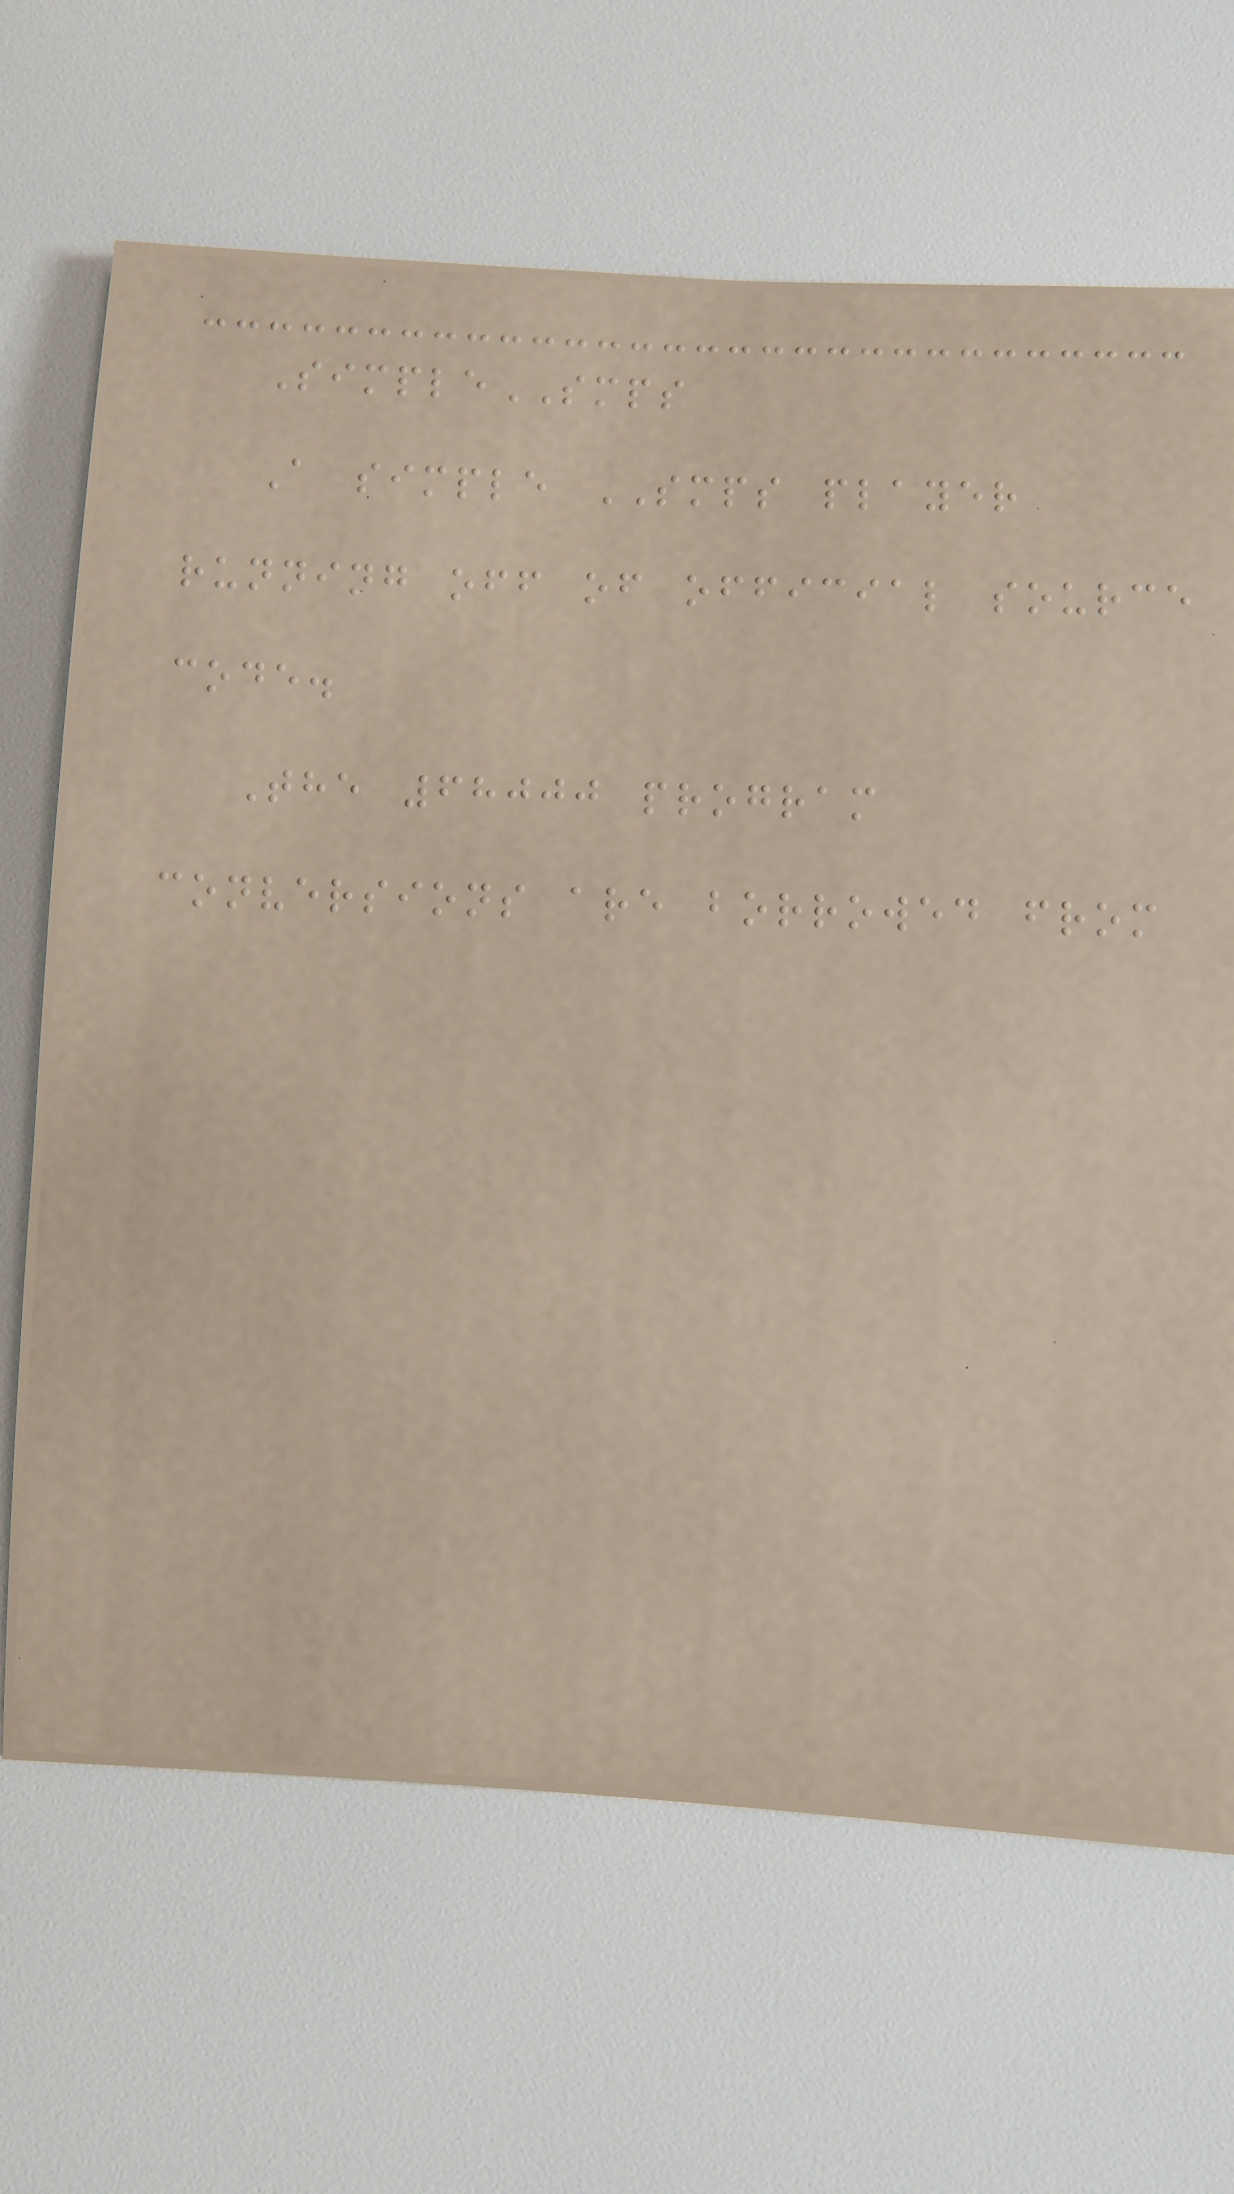SimpleSMPS
A simple SMPS player
running off of official source
code.
The 68000 program
conversions are borrowed from
